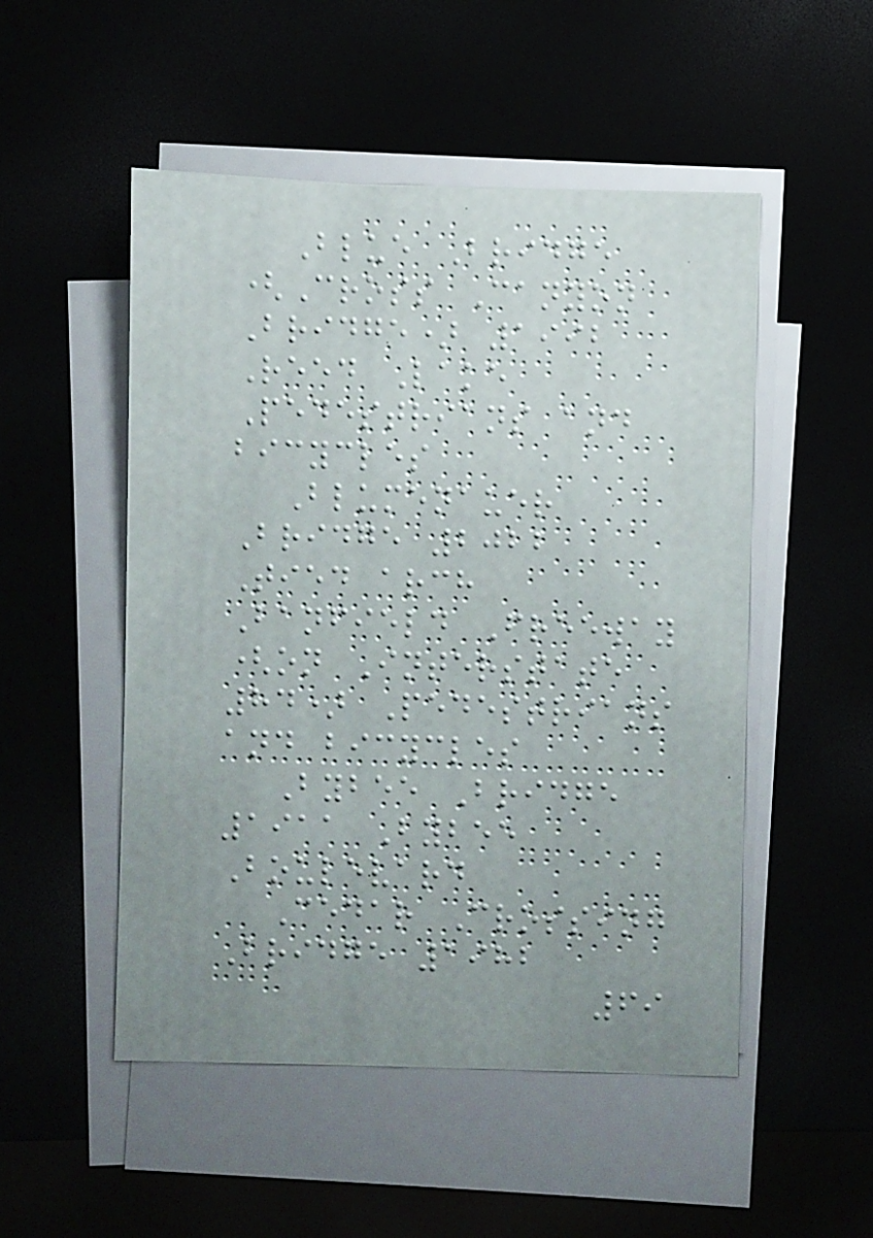Blue Bridge
(Cross Canyon
Bridge) 1992
Reed Lake
Pedestrians and
bicycles
Blumenauer
Bridge 2022
Tied arch
Banfield Freeway
(on Interstate
84) Pedestrians
and bicycles
Bybee Bridge
1911 Bybee
Boulevard
Cedar Crossing
Bridge 1982
69
